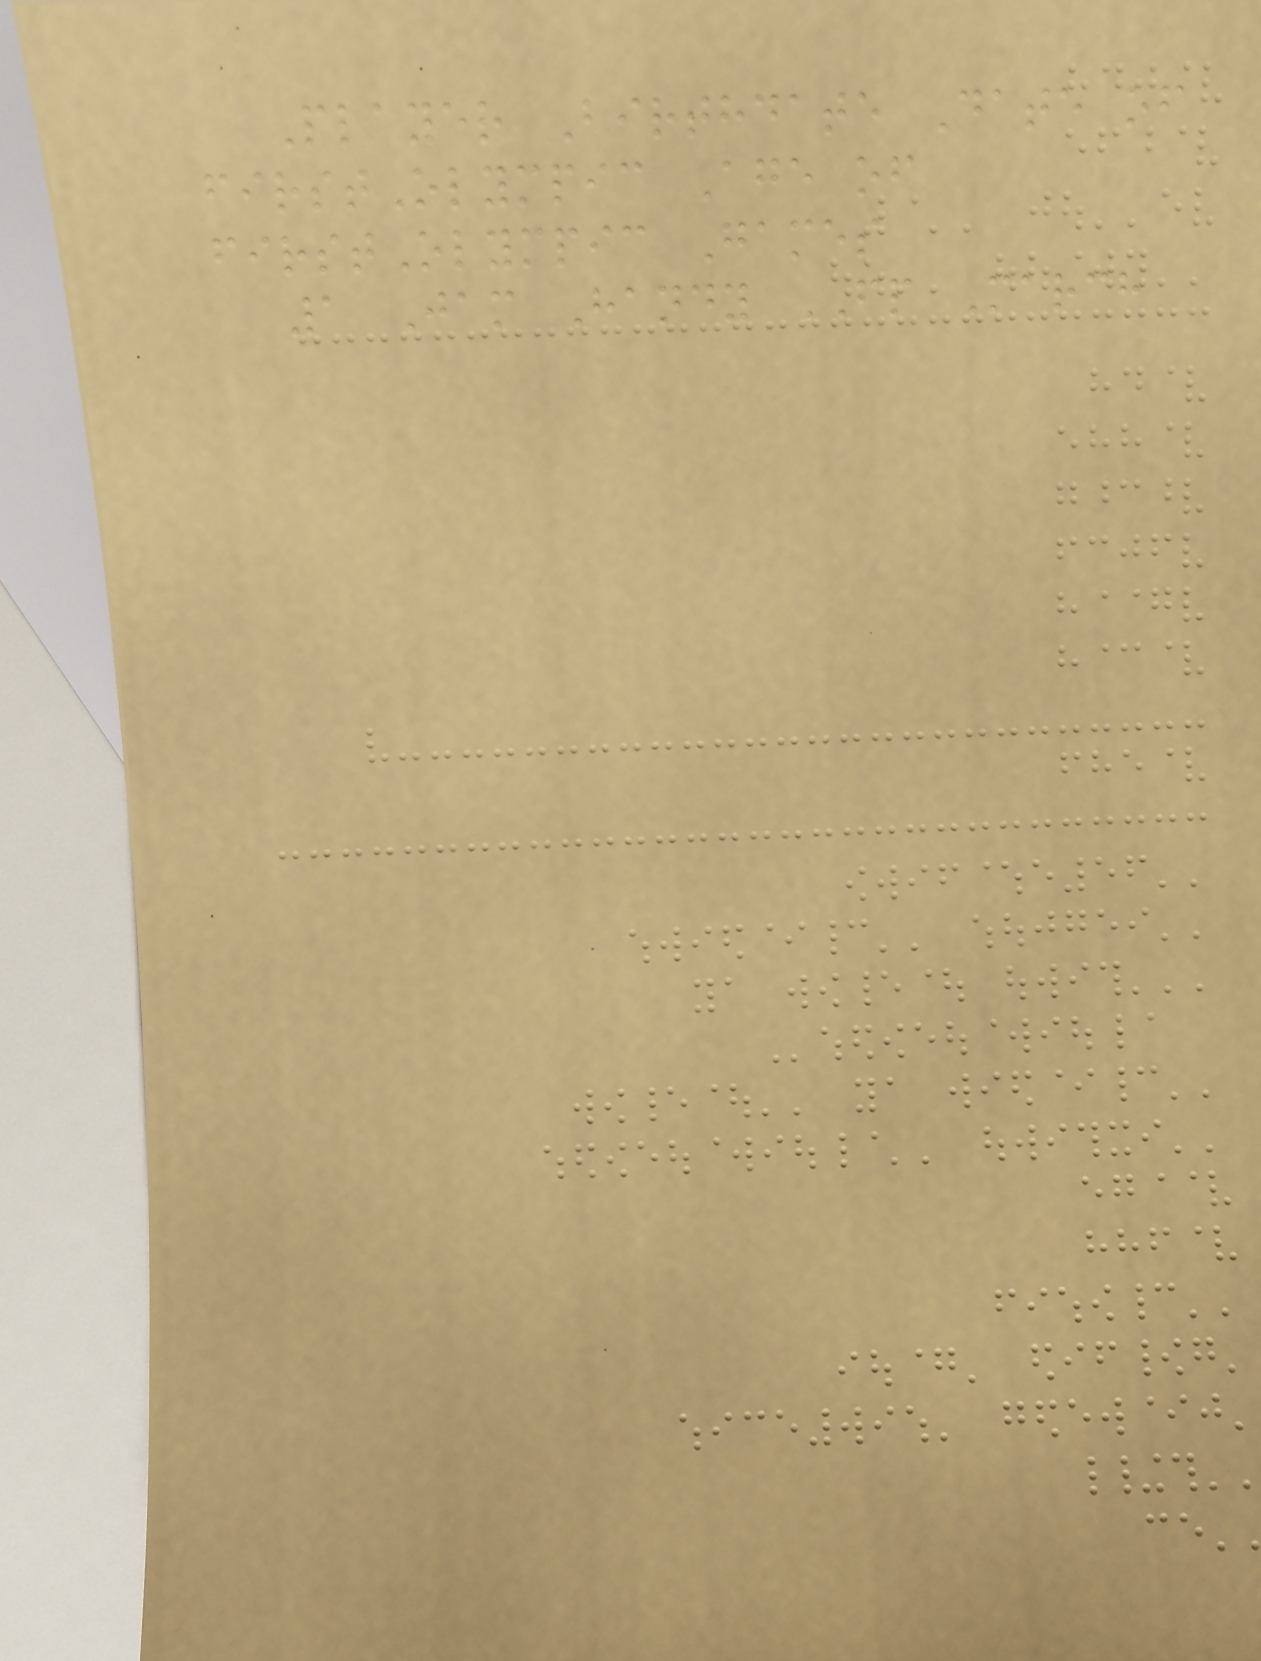Player Birthdate Date of
firstOlympic Age of
firstOlympic Games
1 Jam Handy FP March
